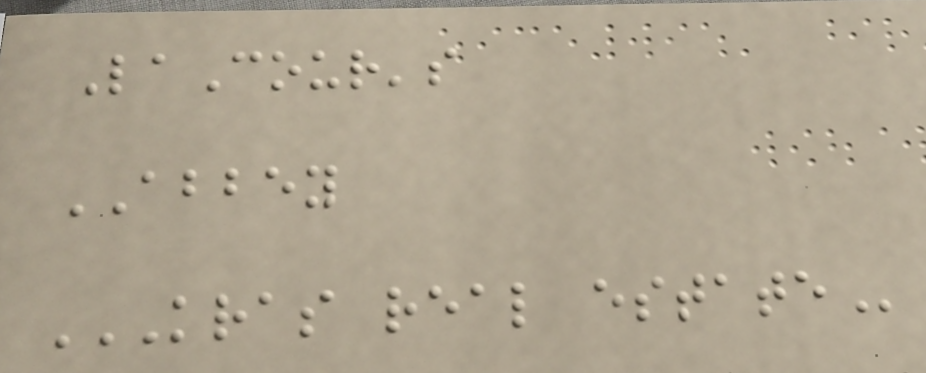LaCour's
ABBEY
KRAS REAL ESTATE
